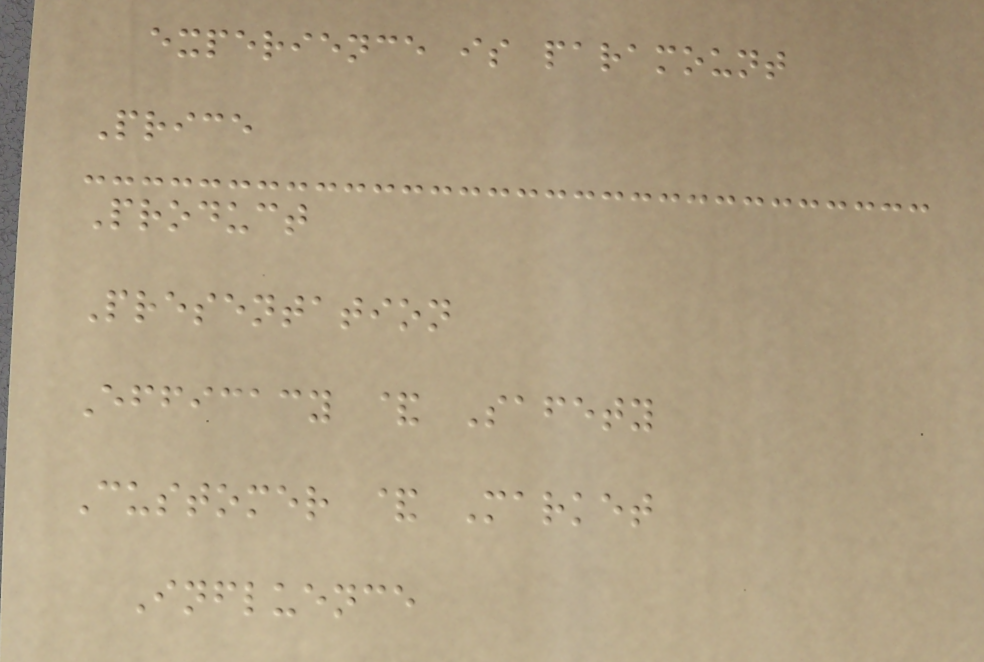experience is paramount
Price
Product
Presentation
Efficacy & Safety
Customer & Market
Influence
